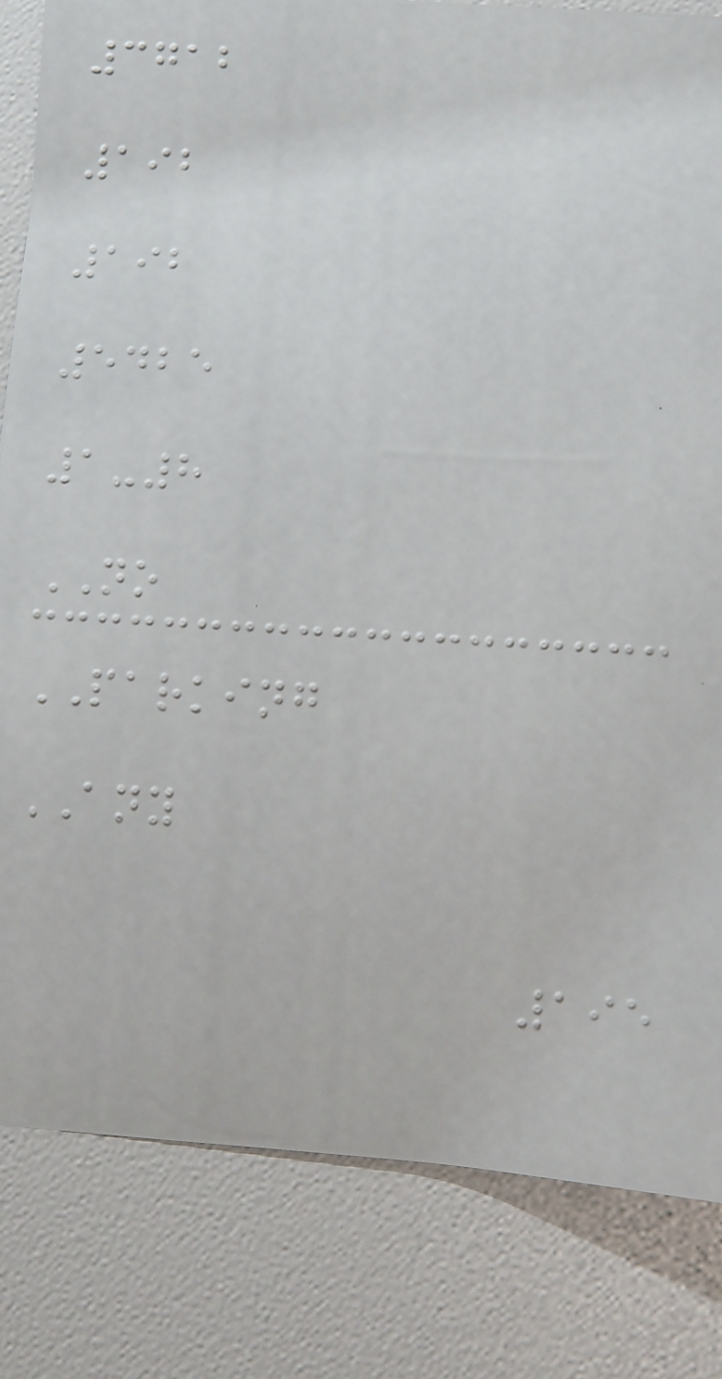3712
192
192
5425
1-8
NO
PARKING
ANY
195
